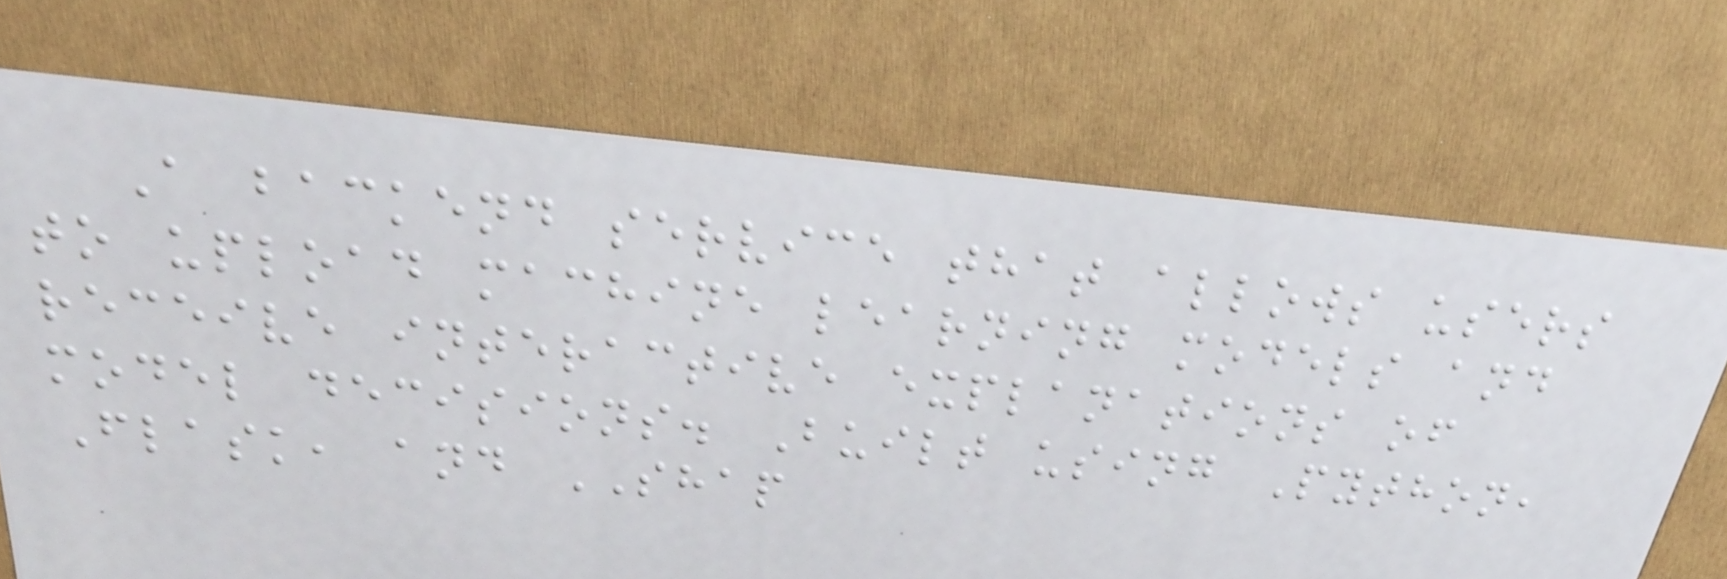A backend service that allows users
to upload machine learning models and
receive interactive explanations of
model decisions. Built using Python,
Flask, and SHAP
